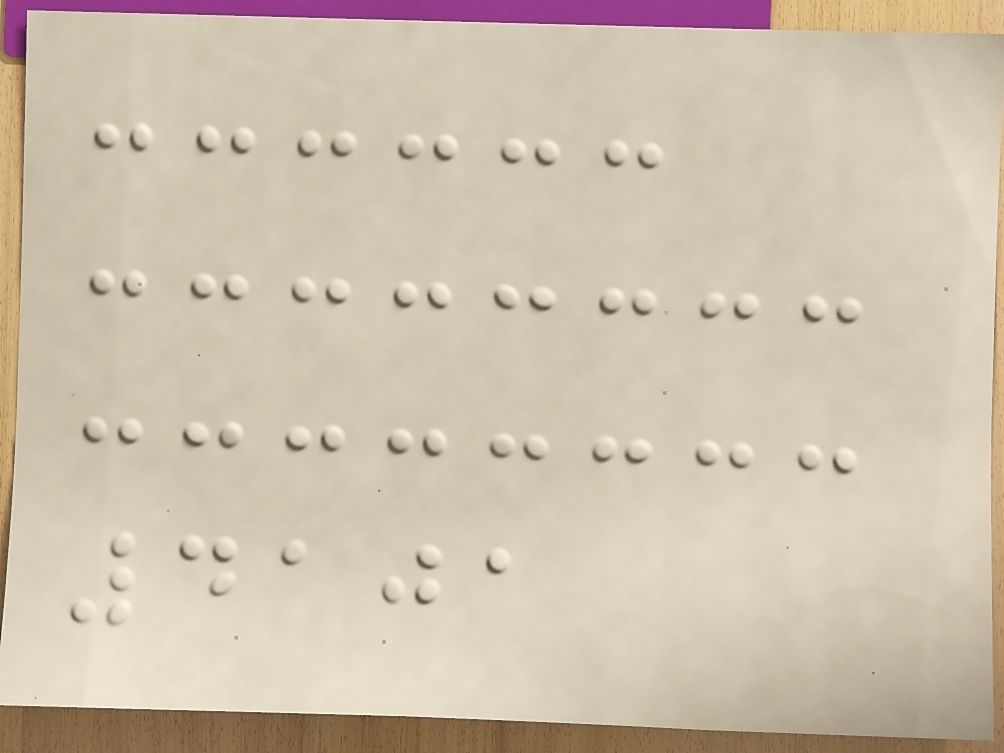4101
